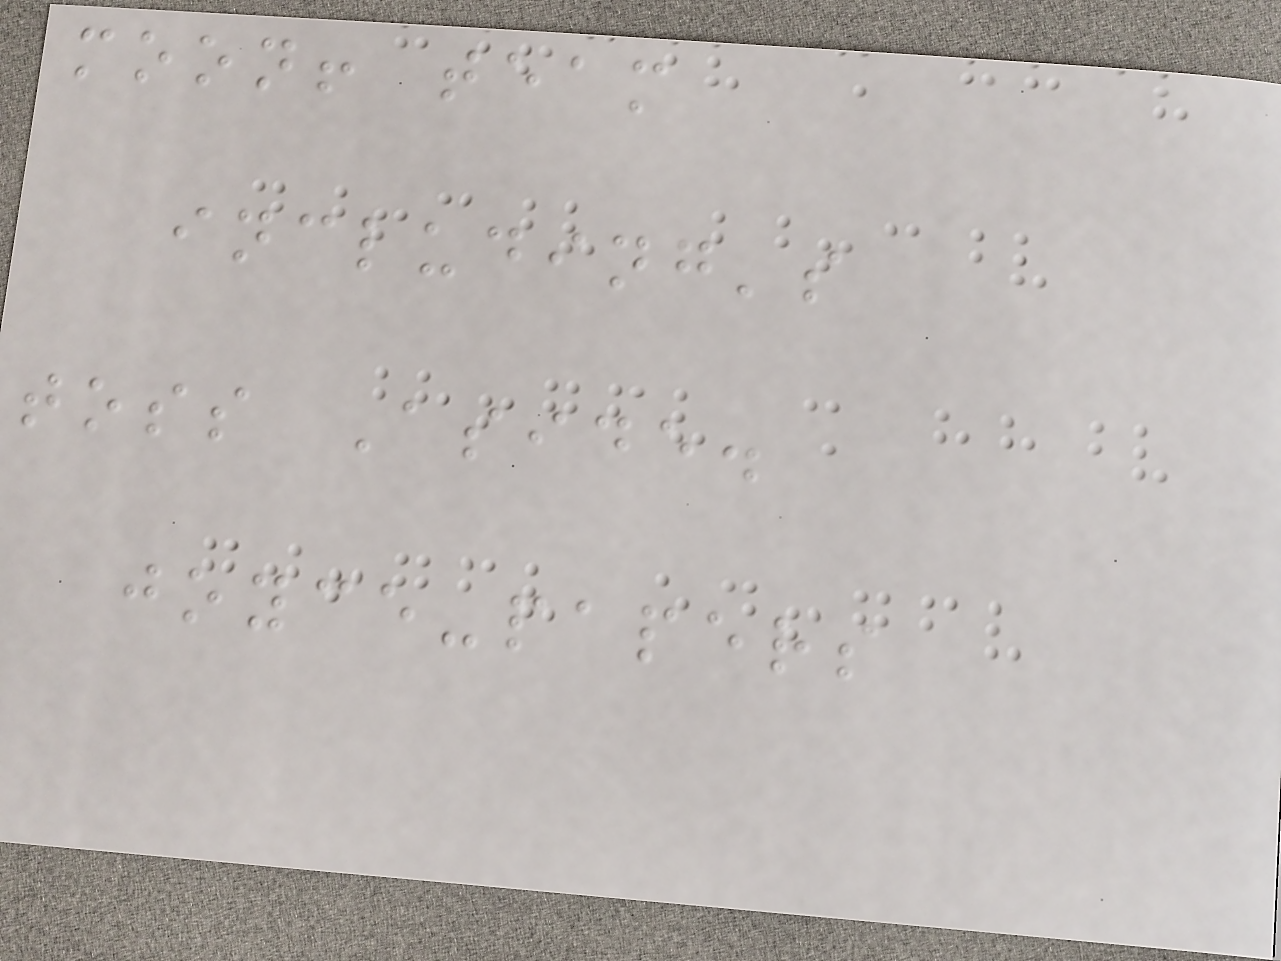moon! team
including's
toss Aside.
joyce-papers
